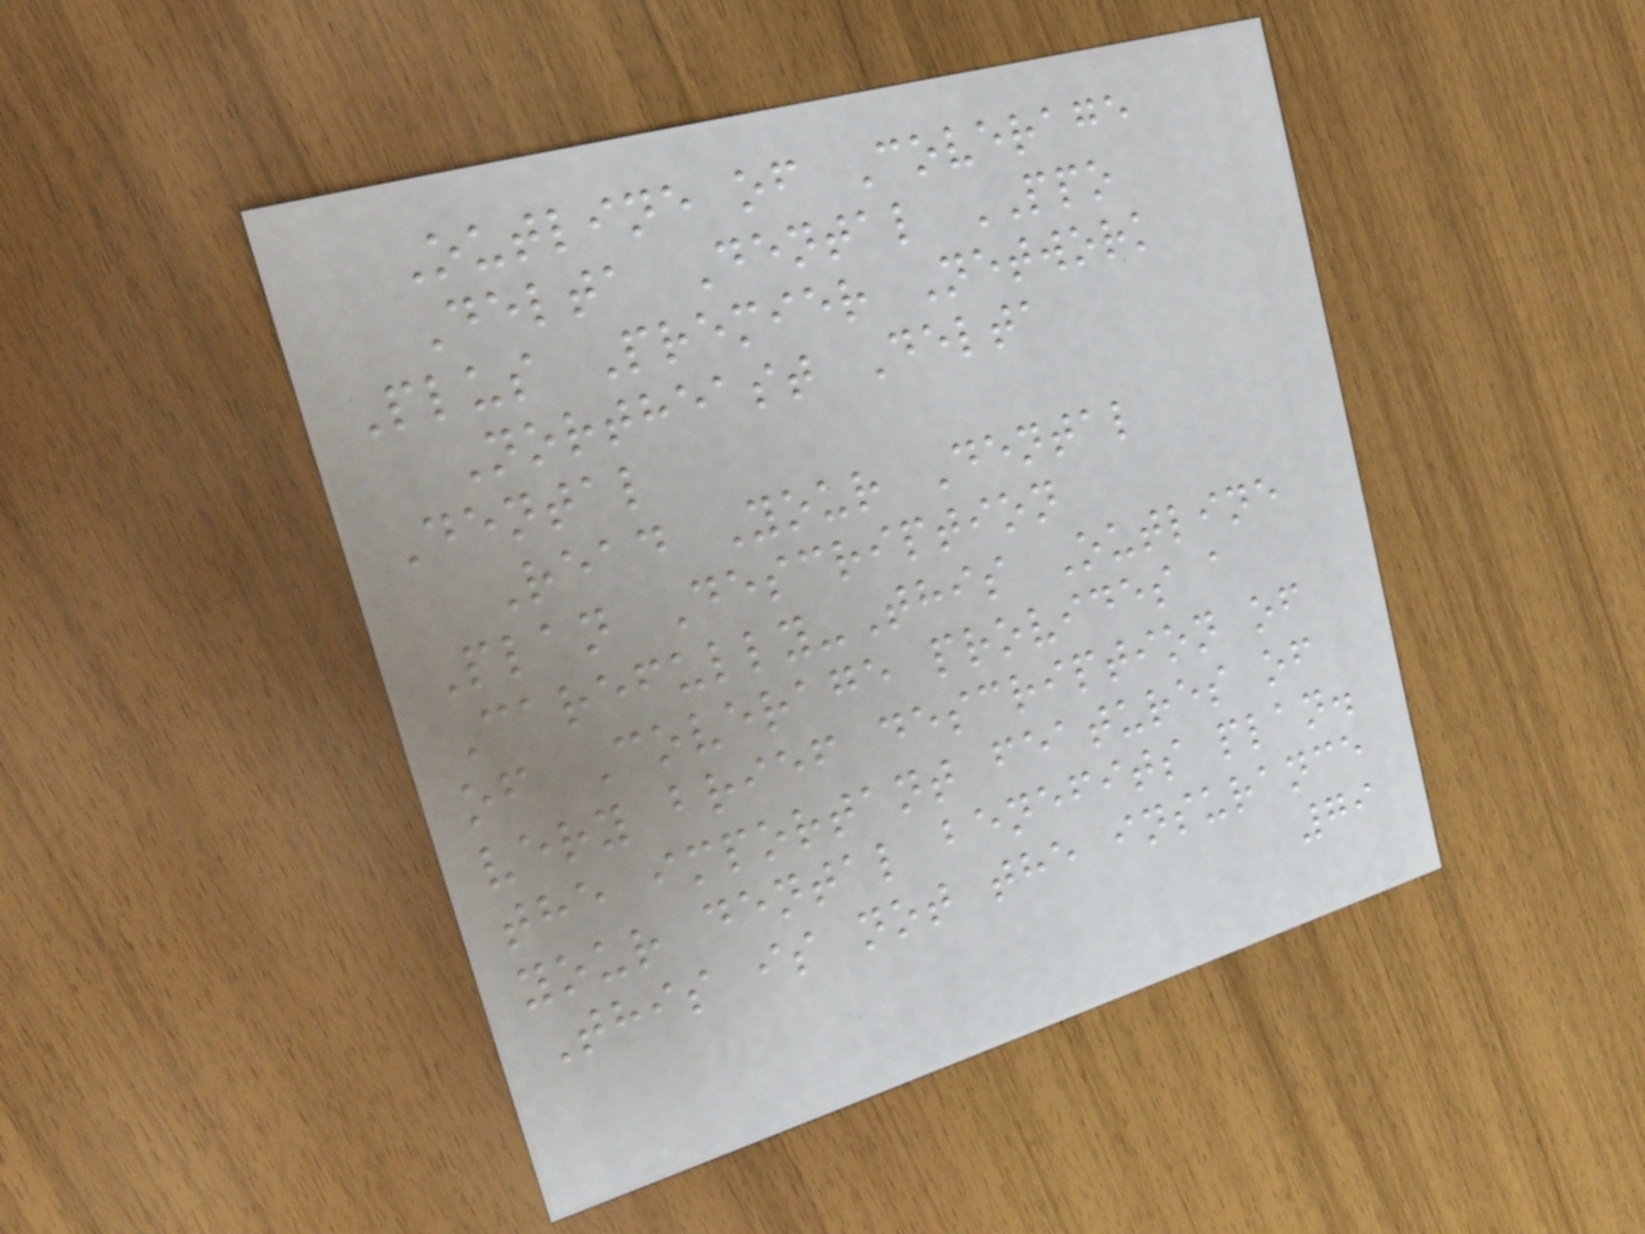Outline of Coverage
Delta Dental PPO
Plus Premier Network
Northeast Delta
Dental
Read Your Dental
Plan Description
Carefully-This Outline
of Coverage provides a
very brief description of
the important features of
your dental benefits plan.
This is not the insurance
79
